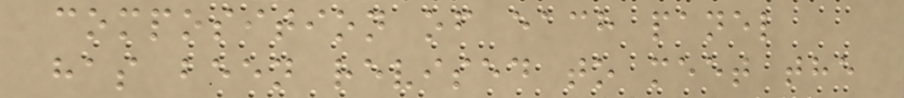composition of each panel
has been revised to meet the
